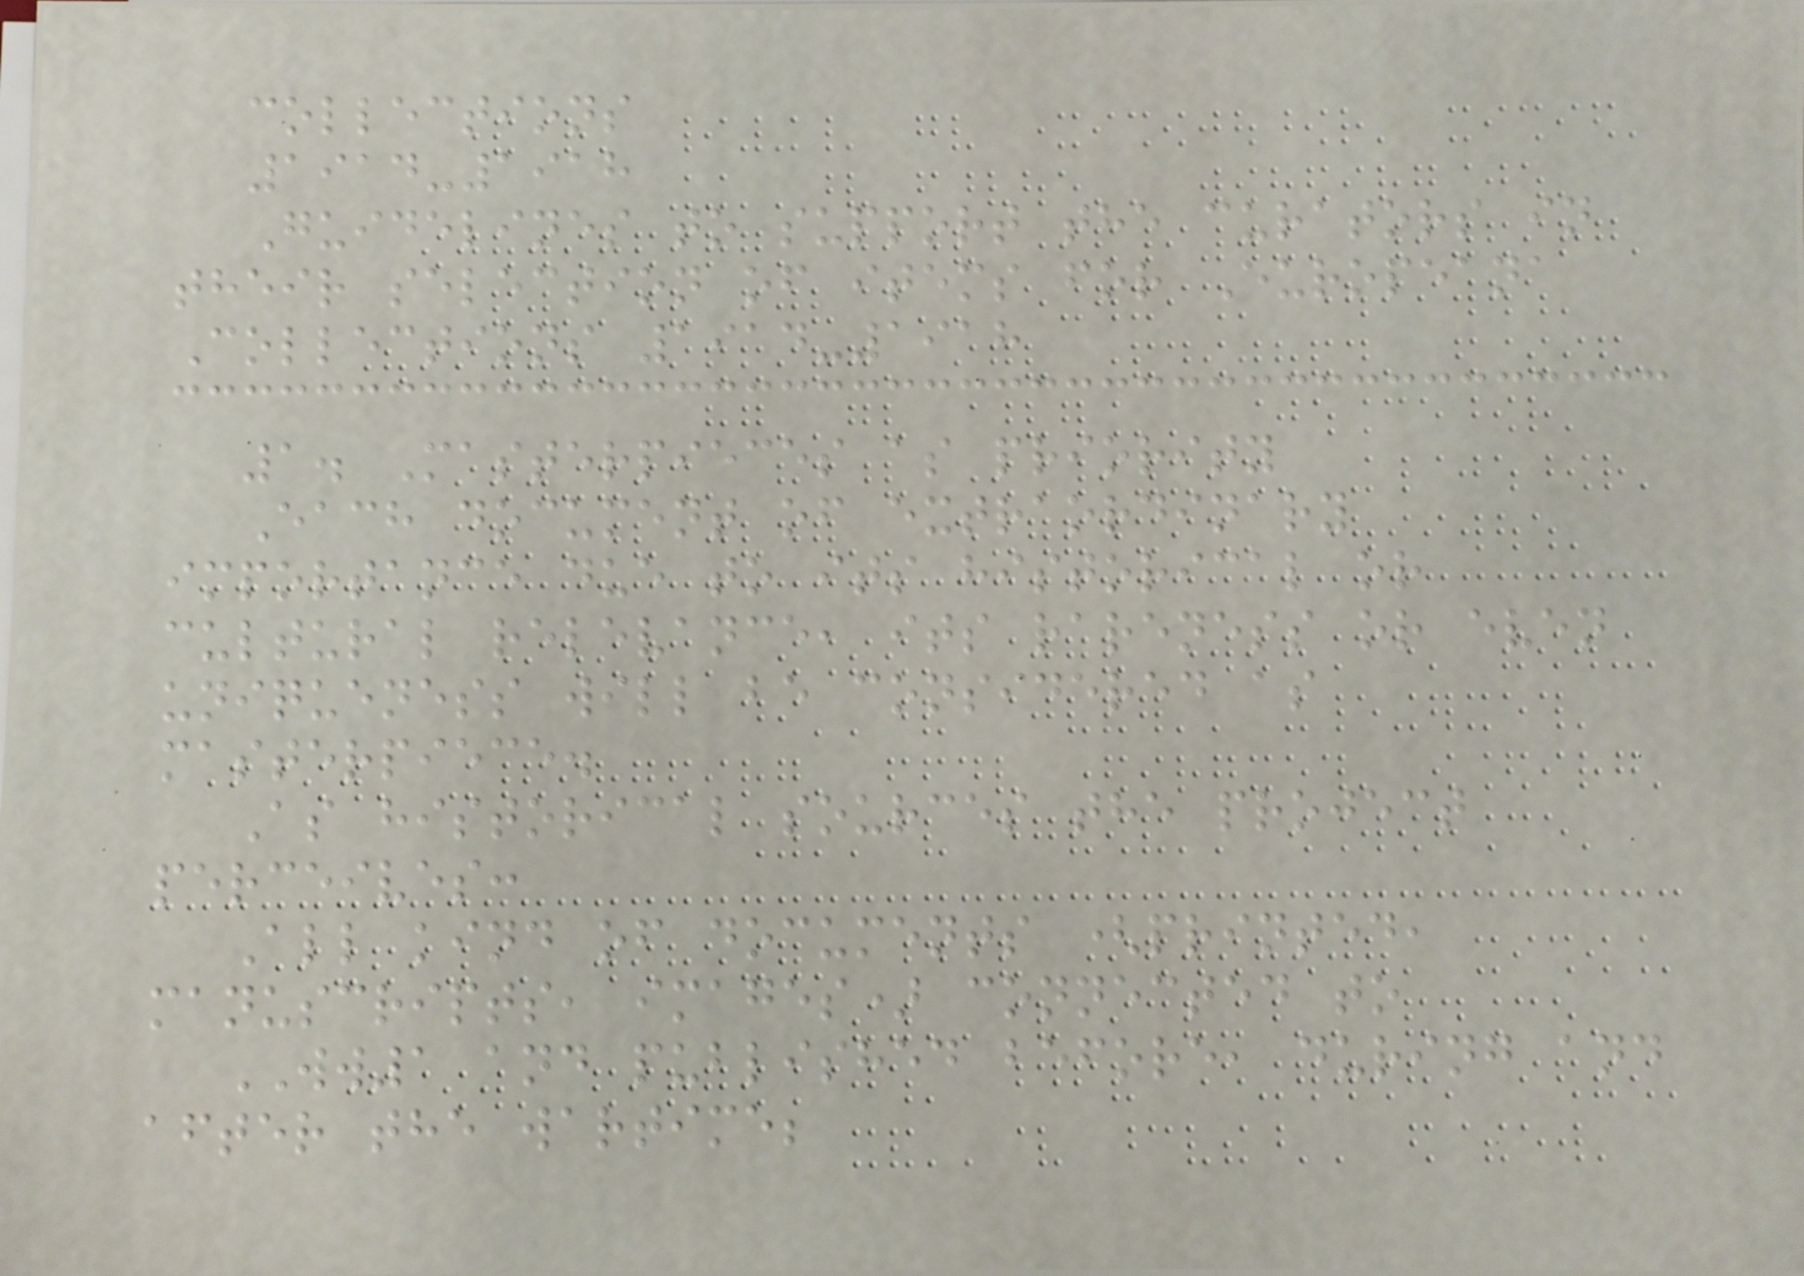collections
1914-1918
Guidelines to support the curators in
their selection of items for Europeana
Collections 1914-1918
1. Masterpieces as priority
Each document of extraordinary
importance due to its historical or
cultural relevance, its rareness or even
uniqueness will be considered as
masterpiece.
As historical sources the project
perceives:
All kind of documents (printed,
manuscripts, images) connected to
WW1 and published before, during and
after the wartime;
